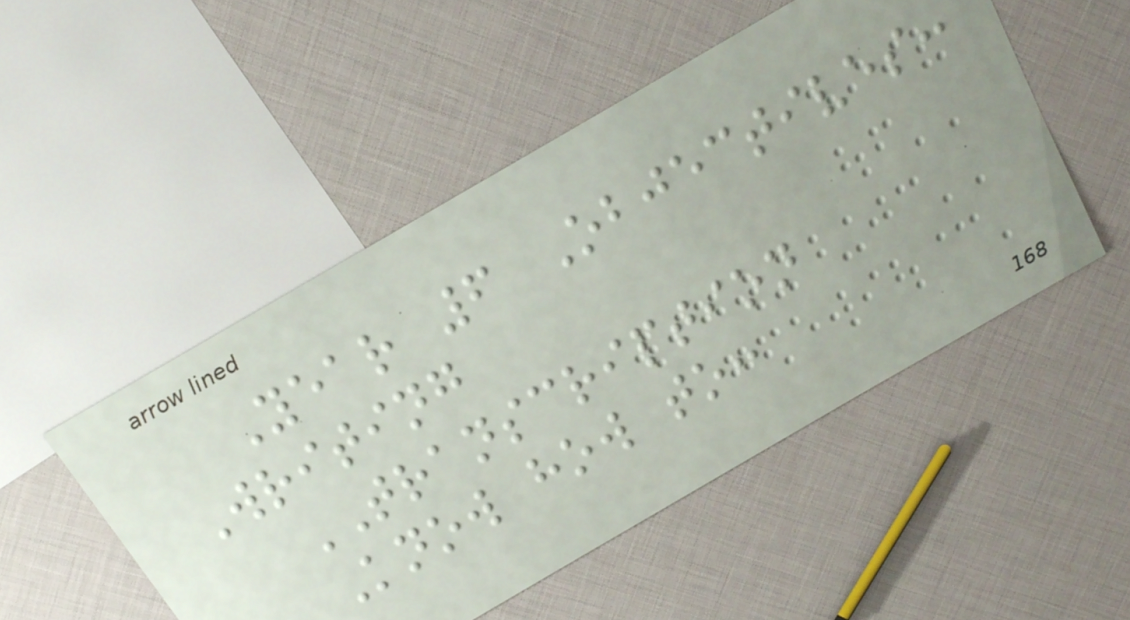Year 6 Objectives:
Writing
TRANSCRIPTION
Know how to:
